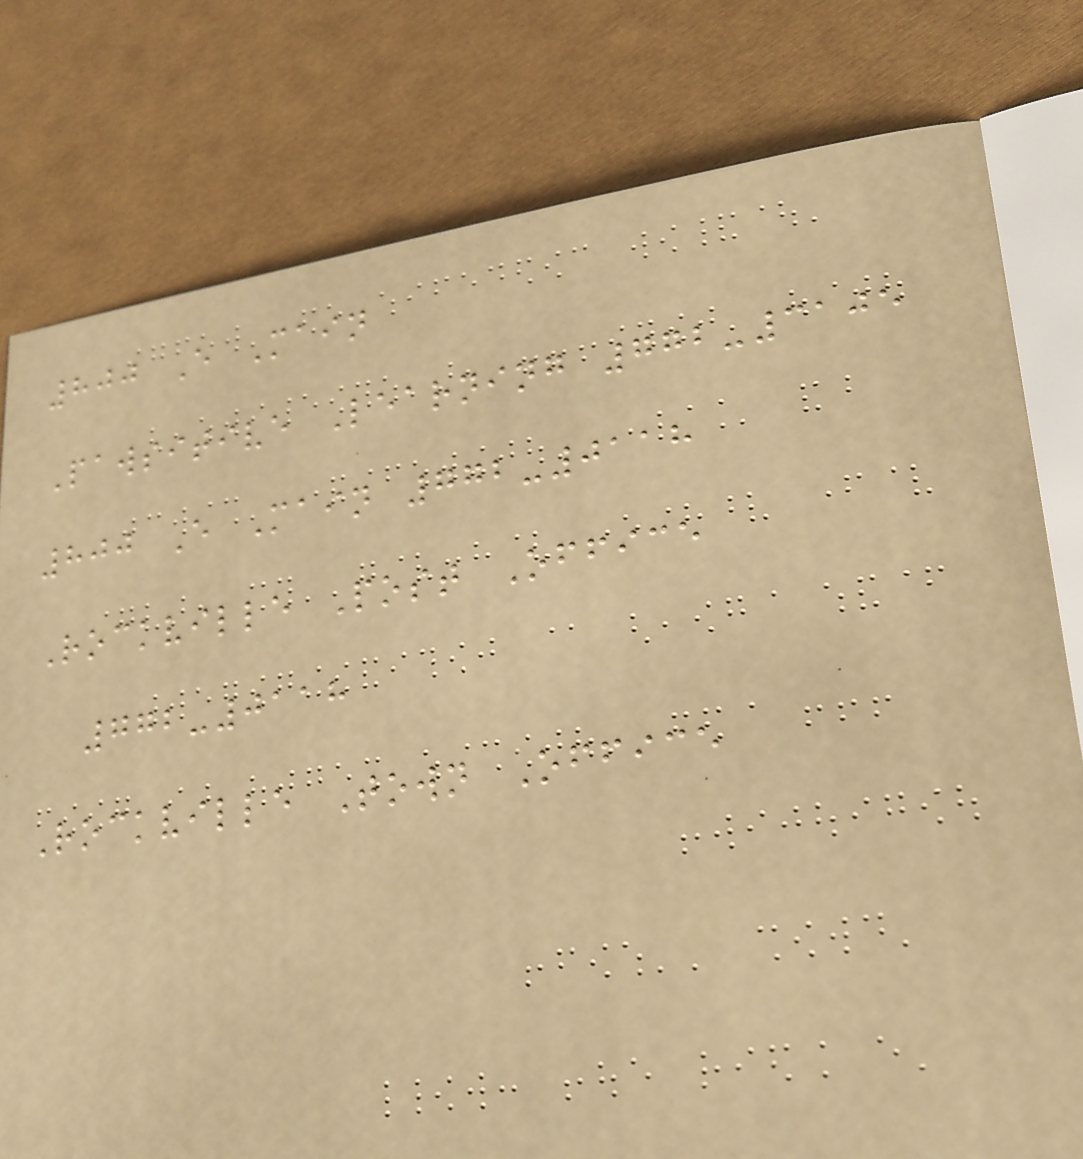800 E Main
Pawsitive Learning 772-3105
800 E Main 772-0118
Rockville Post Office
772-0118
Rockville Town Office
